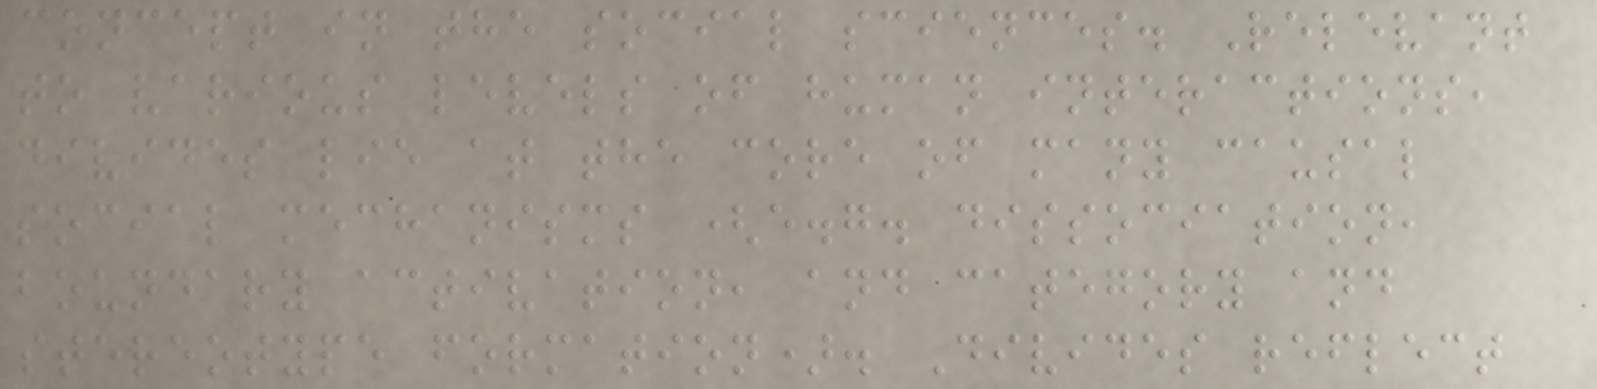concept in the social sciences. Relevant
to various levels of human interactions,
divides lie at the core of many causal
social mechanisms (e.g. dissociation,
boundary activation, and category and
stereotype formation). Divides reflect
